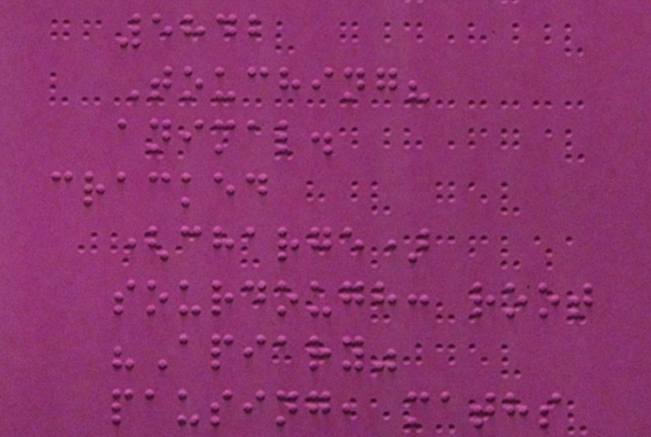5842
Touching?
animal.
cracked
(charge)
sourdough: root
"Apiary"
pausing, maths
